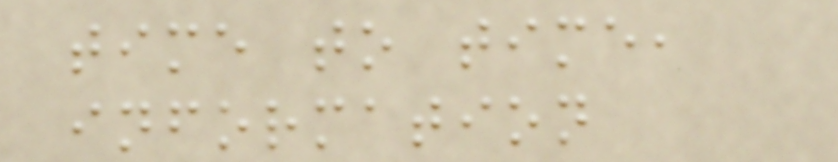time to time,
information
